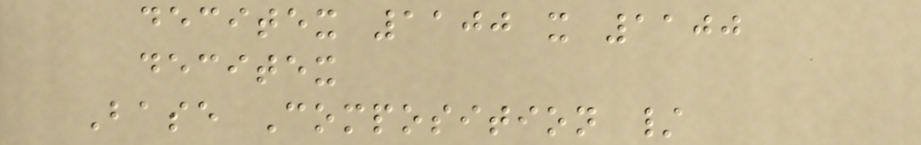decitex 1100 x 1100
decitex
Base Composition /
